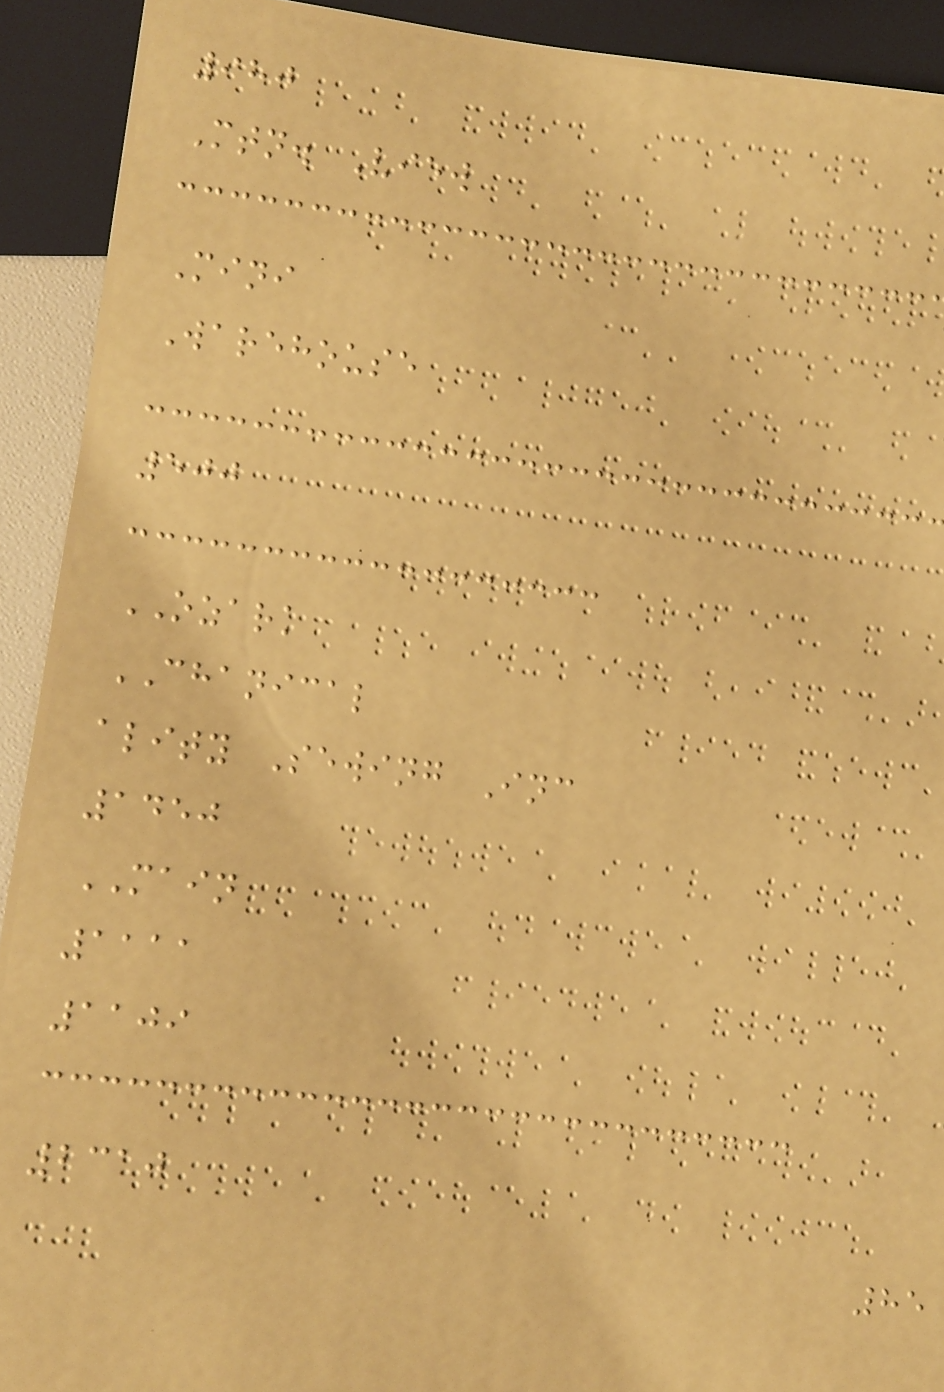980
Mtn. View
Mini
Warehouse
500
OZARK
CHANICAL
ality Sewing Inc
1450
MAIN
1111
1109
2310
85
